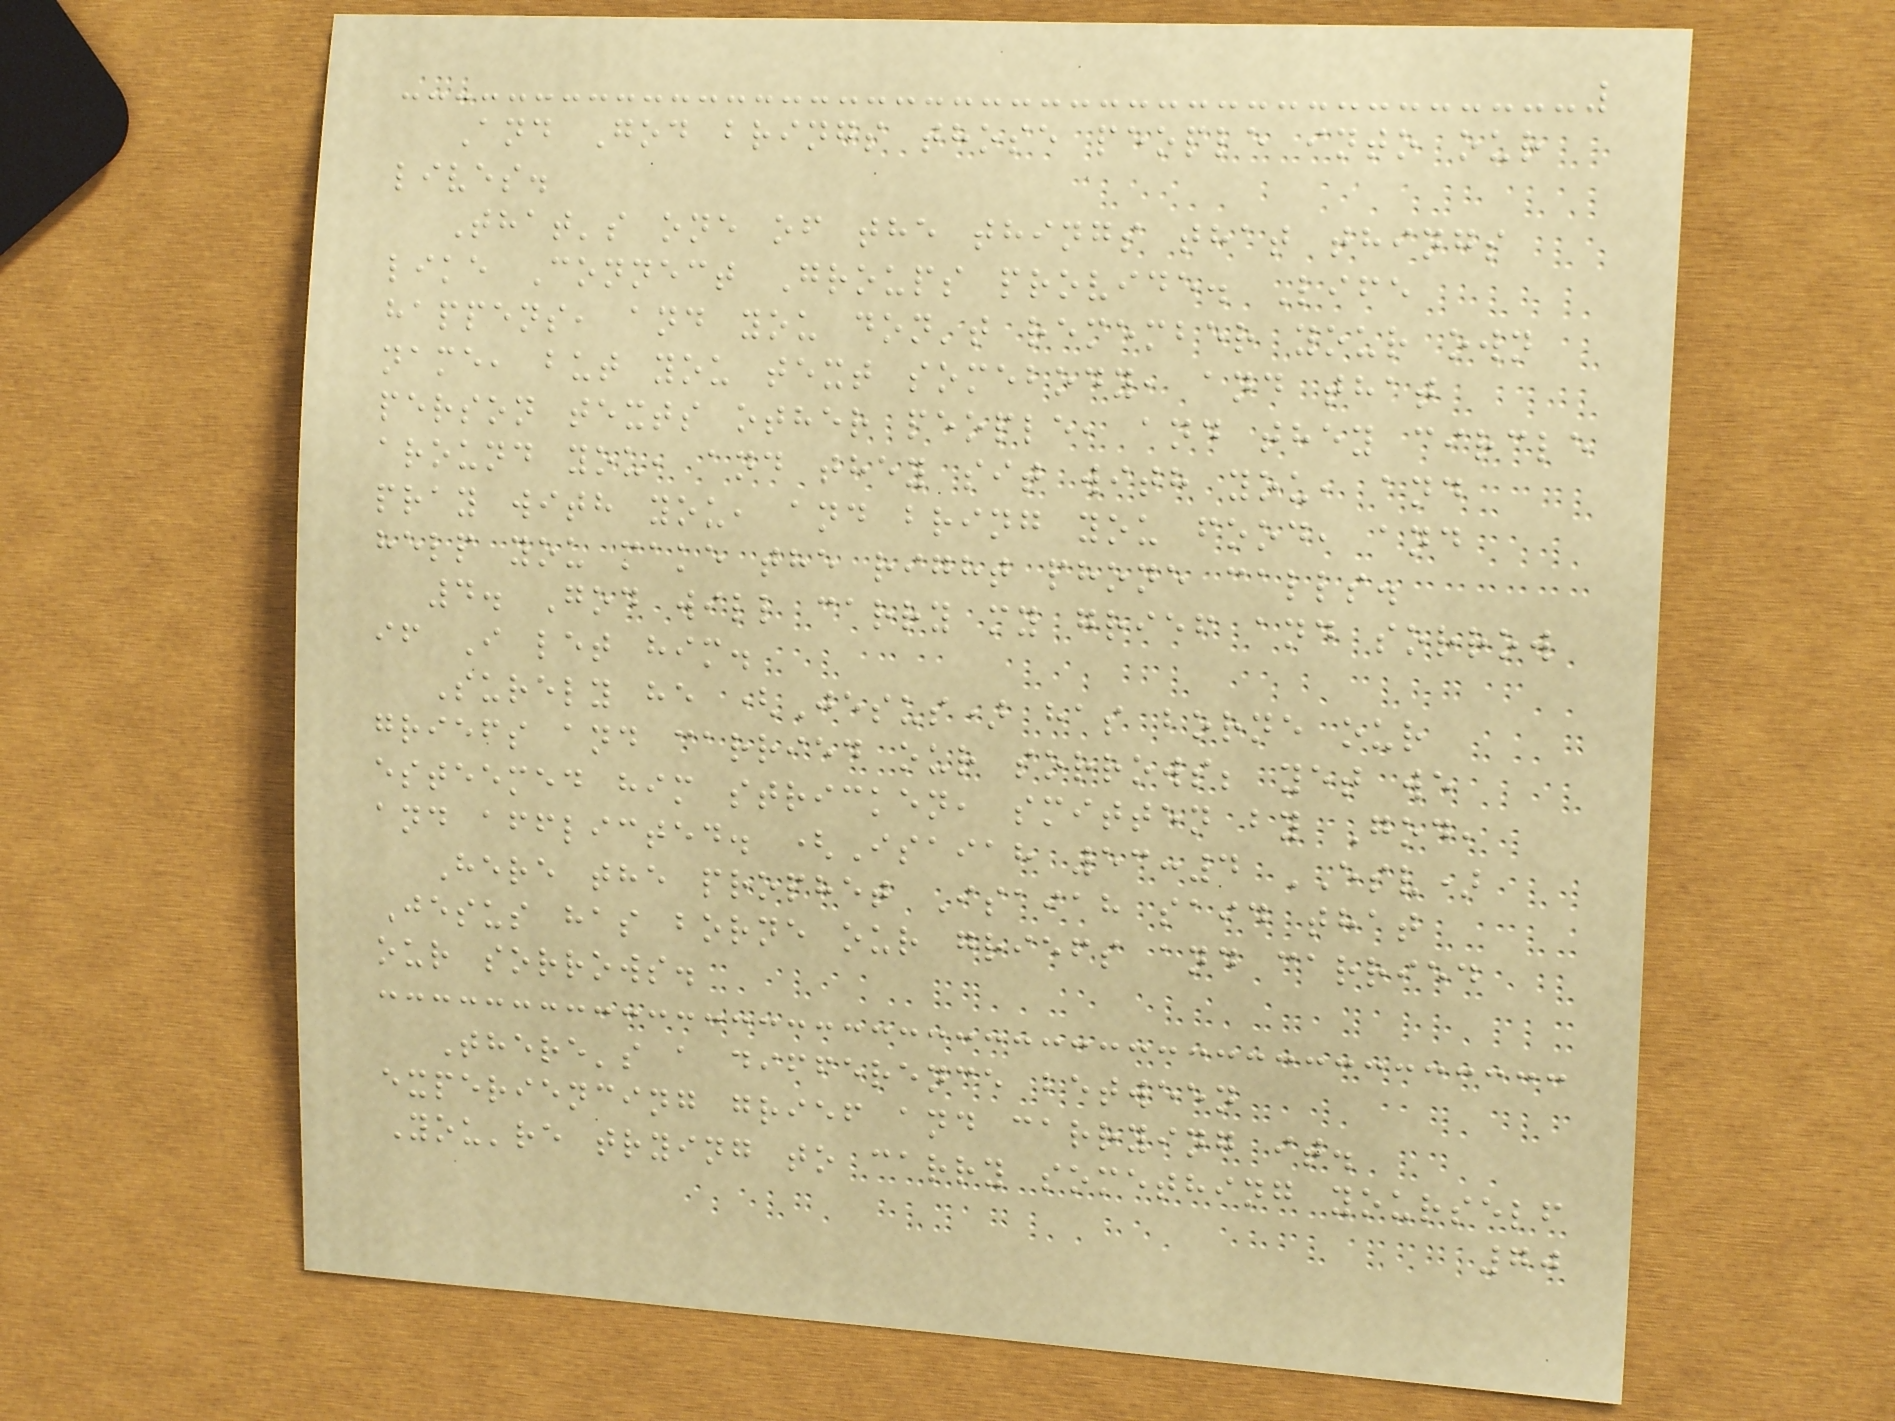And God brings those people into our
lives.
That's one of the things that things
like Connect Groups provide. Life
happens, and you don't remember your own
name, but you text somebody, and that
person texts other people, and they circle
around you, and they sit with you, and
pray with you, and bring you food, and
help you make the right phone calls.
4. God will carry my grief and sorrow
if I let him.
Surely he (Jesus) has borne our
griefs and carried our sorrows; yet we
esteemed him stricken, smitten by God,
and afflicted. (Isaiah 53:4 ESV)
Here the prophet Isaiah said that
Jesus has borne our griefs and carried
our sorrows.
There's a difference between
experiencing grief and carrying it.
You're trying to carry something yourself
70
